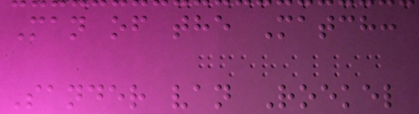Man of the Match:
Sander van Roekel
